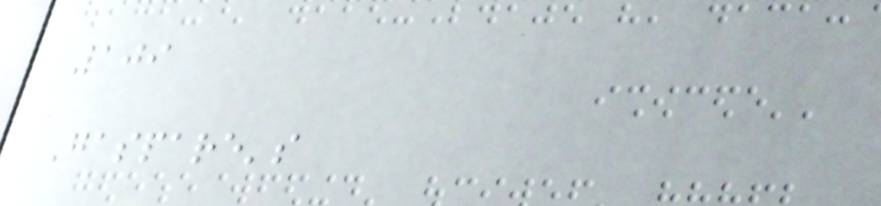109
Gaspare's
